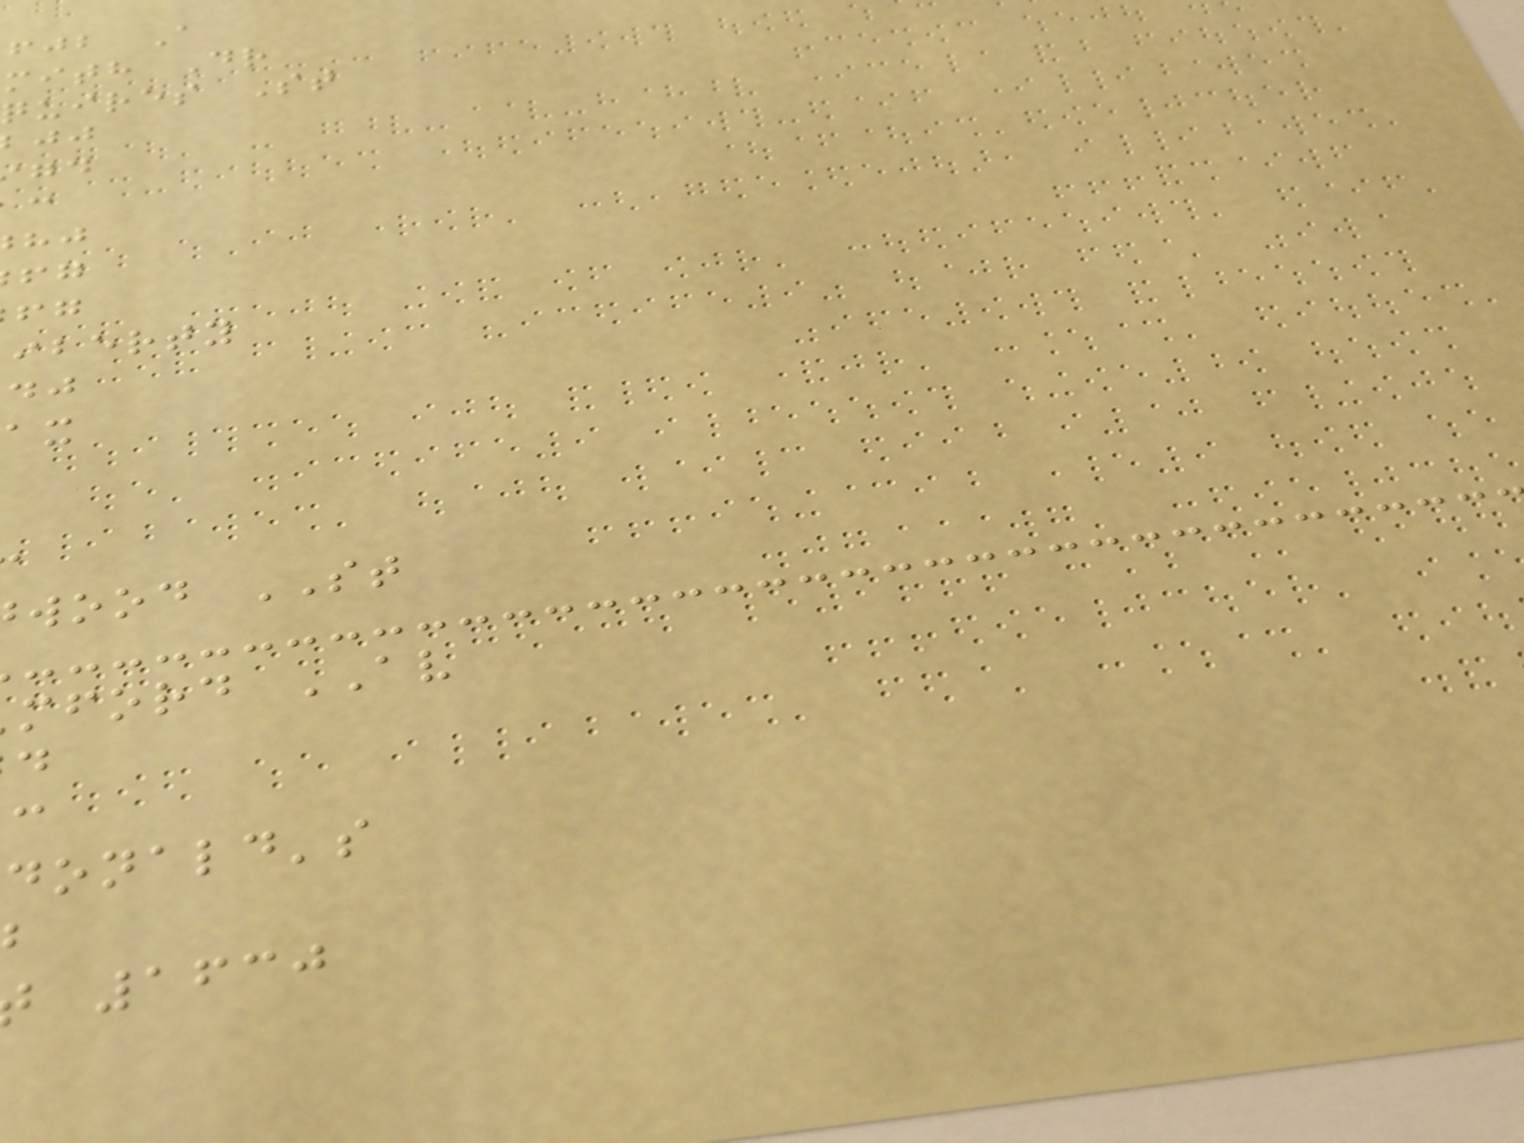fjb A
mith Dr
quires St
iberty
wood ST
mford AV
donald's
1630
